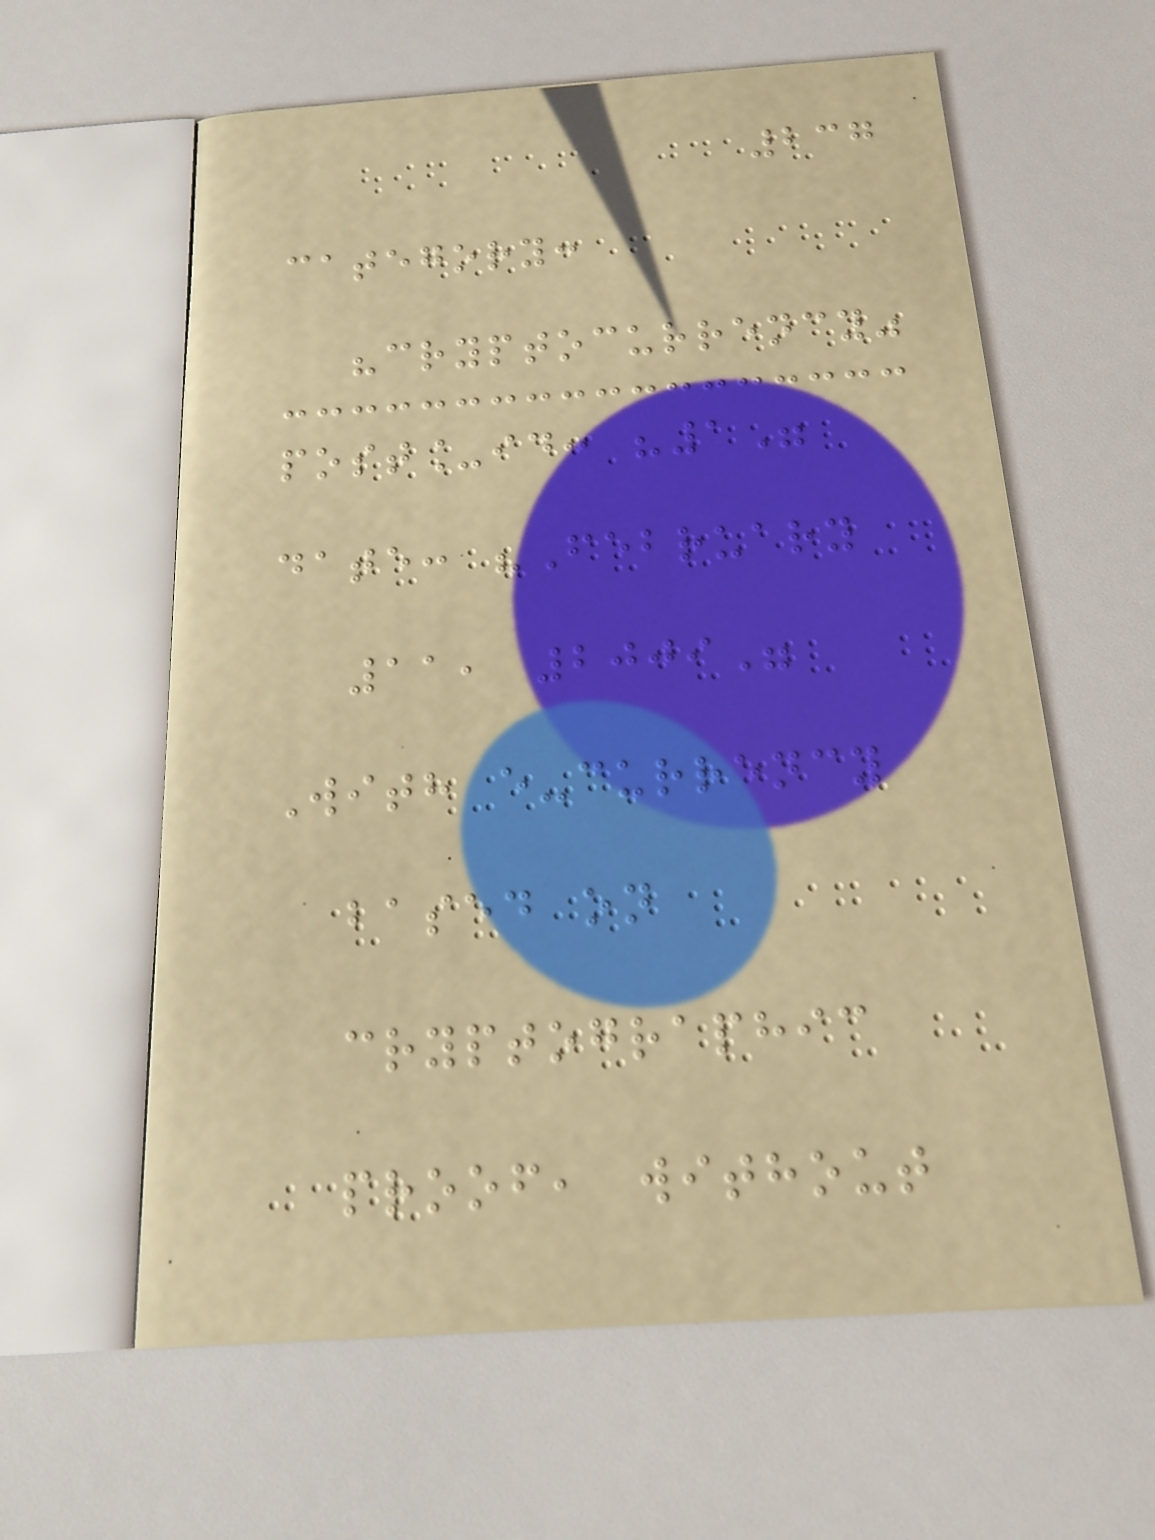237
category:
"cryptocurrency"
post_id: "1"
date: "February
11, 2009"
With e-currency
based on
cryptographic
proof, without
